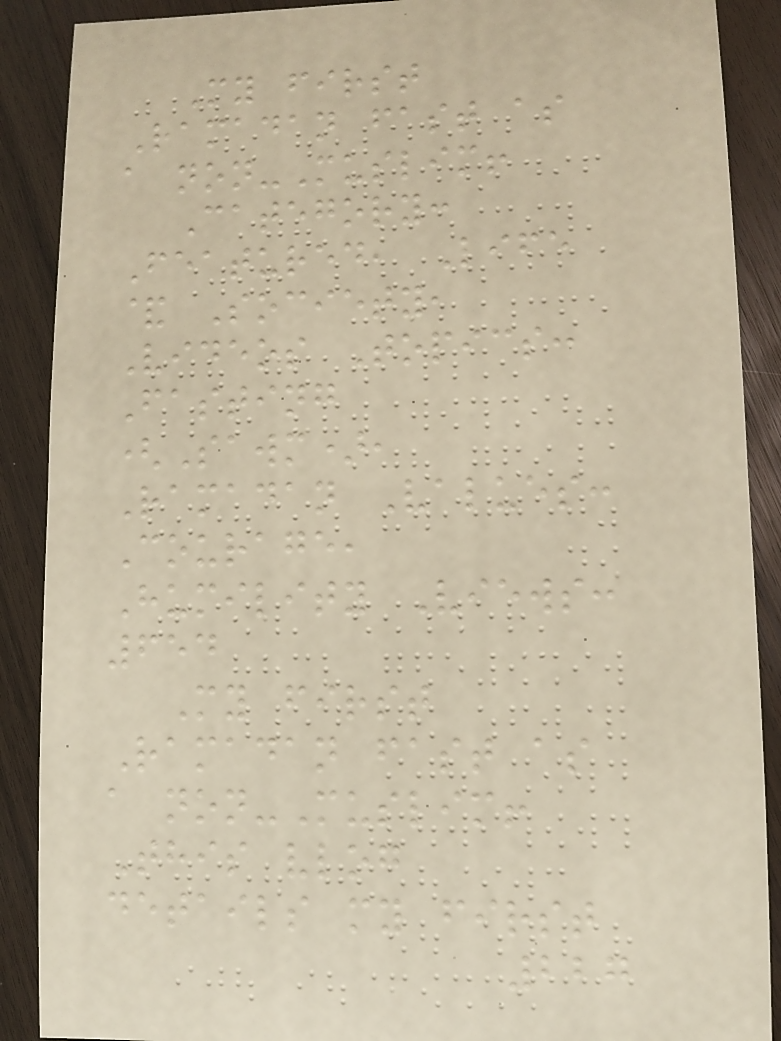My first
Ramadan fast as
a non-Muslim!
Category:
Featured, Life
& Society,
Videos Topics:
Fasting
(Sawm),
Ramadan Values:
Courage,
Humility Views:
654
My first
Ramadan fast as
a non-Muslim!
This vlog
details my first
227
